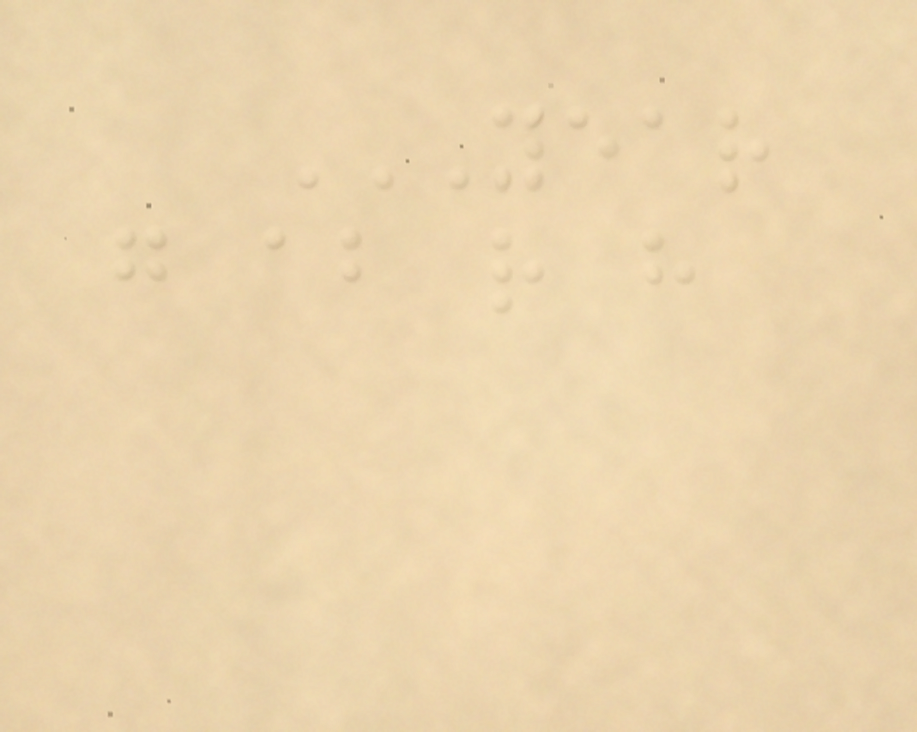YEAR
G AB R H
